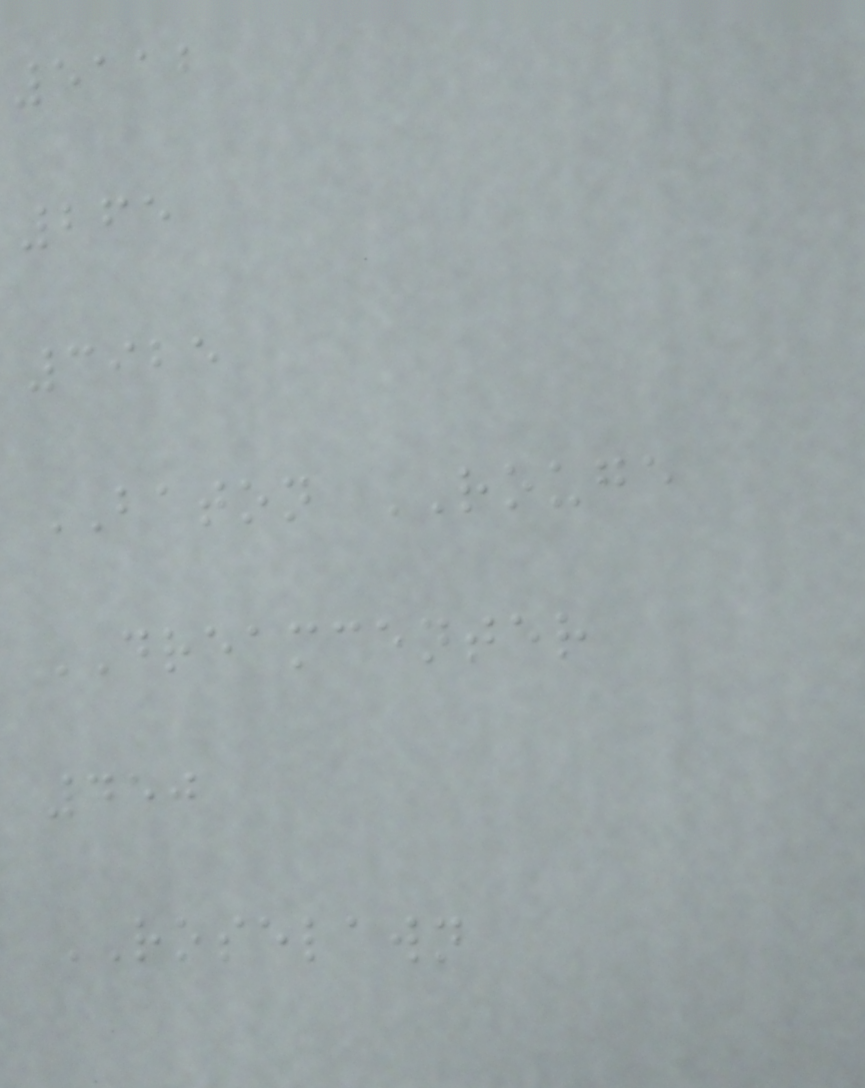5112
265
3925
BATON ROUGE
DREAMCENTER
450
ROSELAWN
